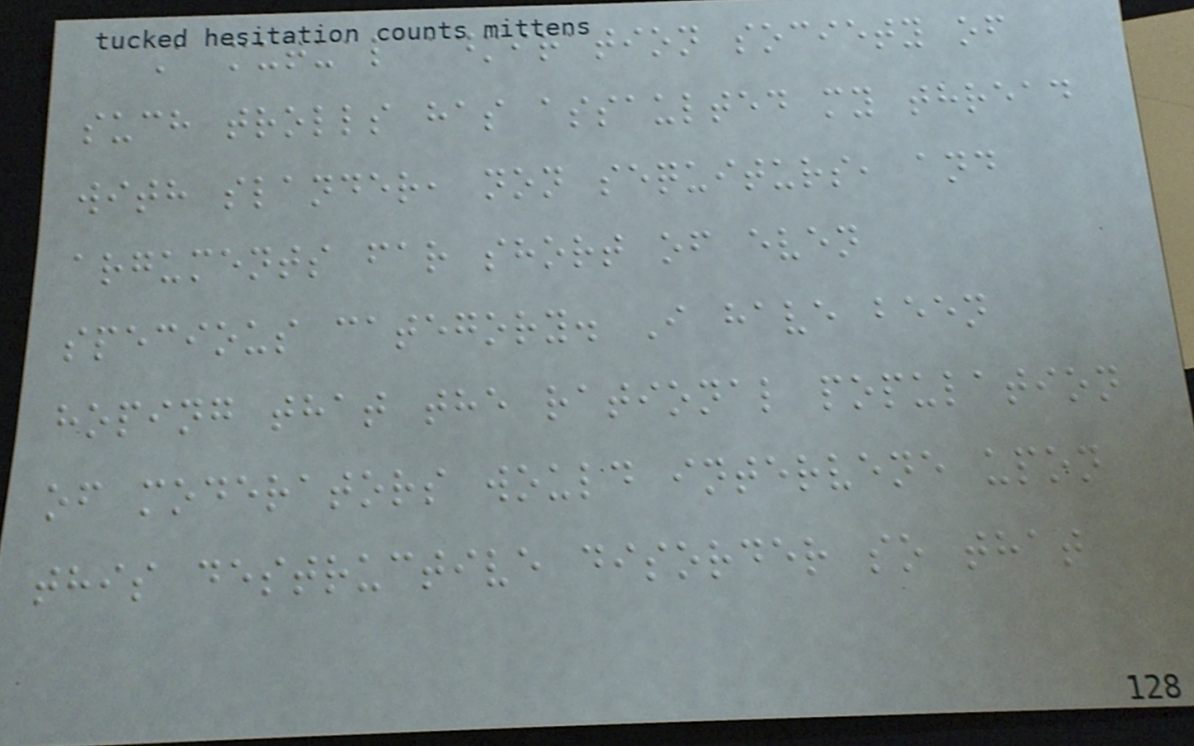A mutual admiration society of
such trolls has assaulted my thread
with slander, non sequiturs, and
arguments far short of even
specious category. I have been
hoping that the rational population
of moderators would intervene upon
this destructive disorder so that
